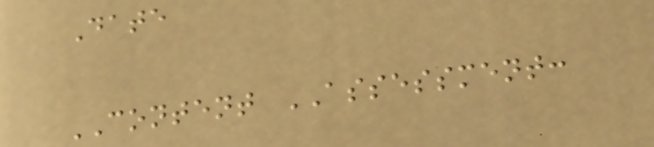Date
CONTENT ASSESSMENT:
